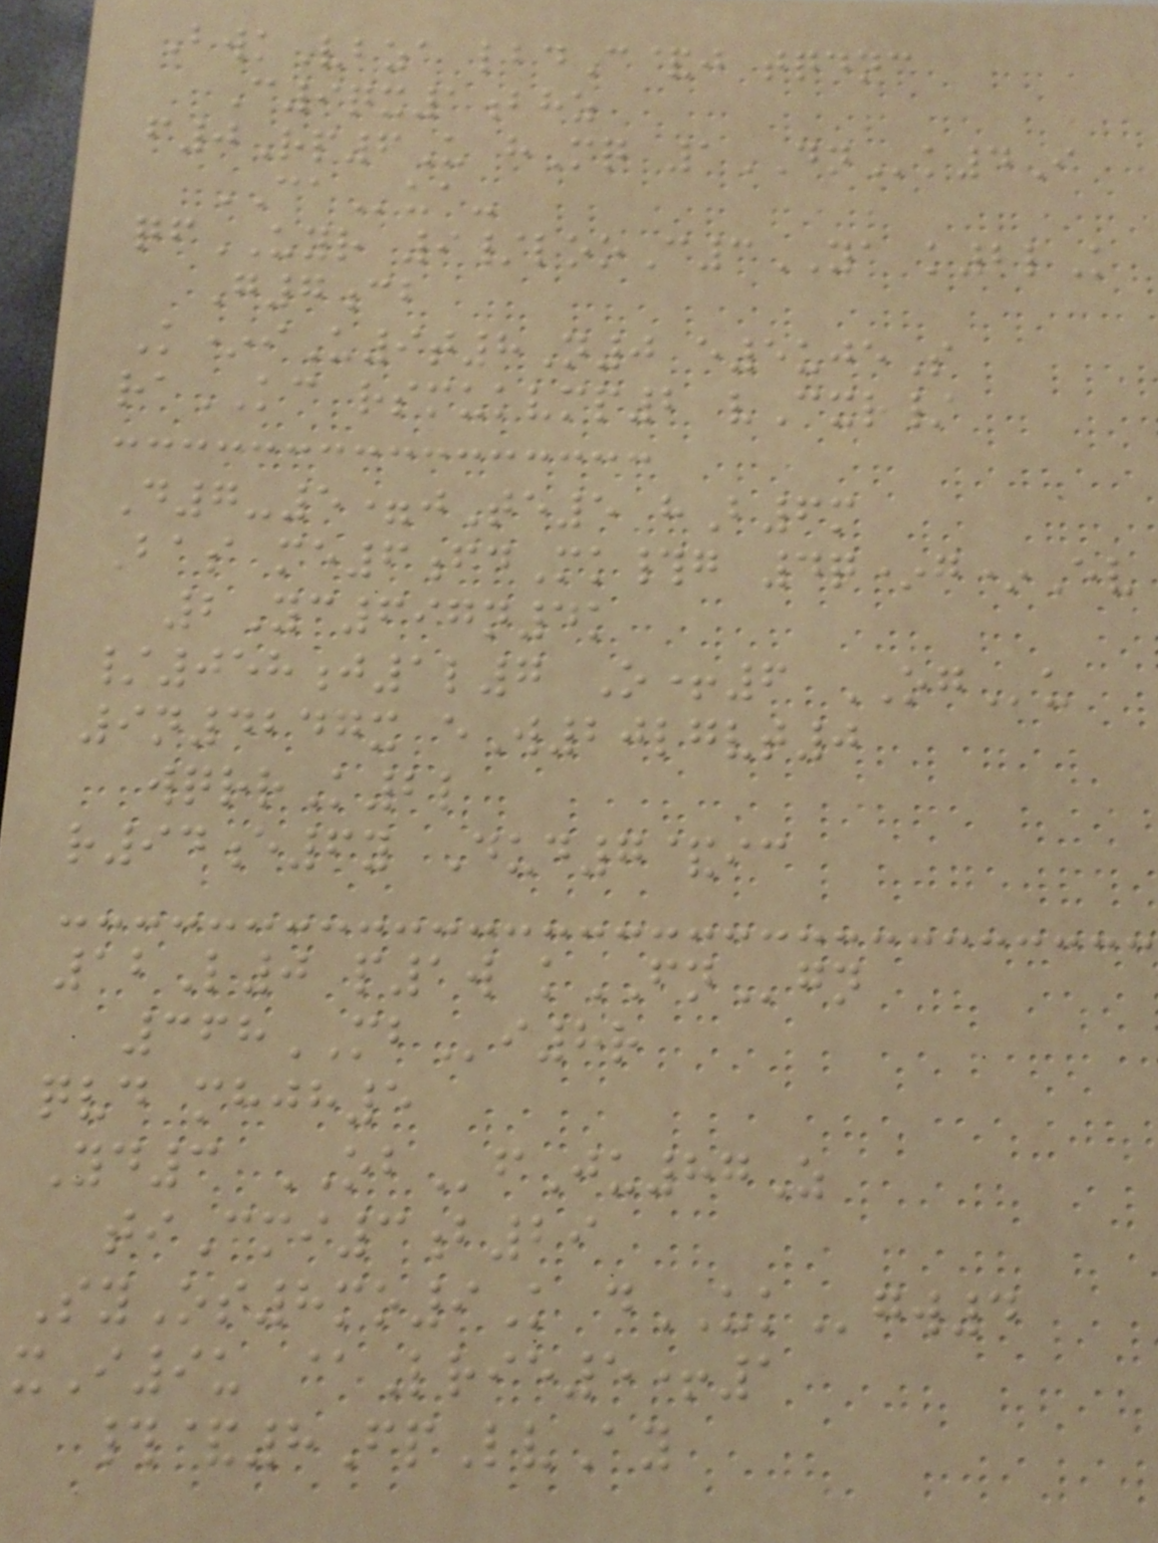BwkVbza lbdC&j tqdnc
C9qx1bhz
f0Rp6U hMq 1DNk4I
CAua-
qfUYR 9/looC3YA k2lK
G7cb
K*iU9t8N0 e5ujeS
raKC rsmukvmp2 vCxr/
D7-5=jTe5 hB6m
Bas me6fdMk#g 4q*g*Ev
2Yc697n4k
/058j1l7 O+6 OGu
9n4247x eW20lgvt0
wqrrK2l
r94e6y Dud7&ic
12L0 p1w kFNgn
368MBi8r
qvd mhjh5
Yd3 OBfJu87Z
tiCmi3b29
SyOs8mo9K dUKgw4
xI9u @Lrie5+1
#&8FpLvAy
